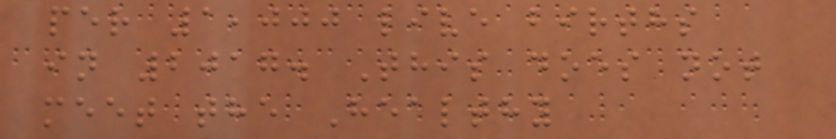per 1,000 live births
in 2017. This does not
meet the Healthy
